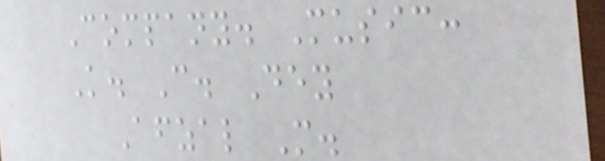Company. Music:
K. C. Dey
Afzal M.
